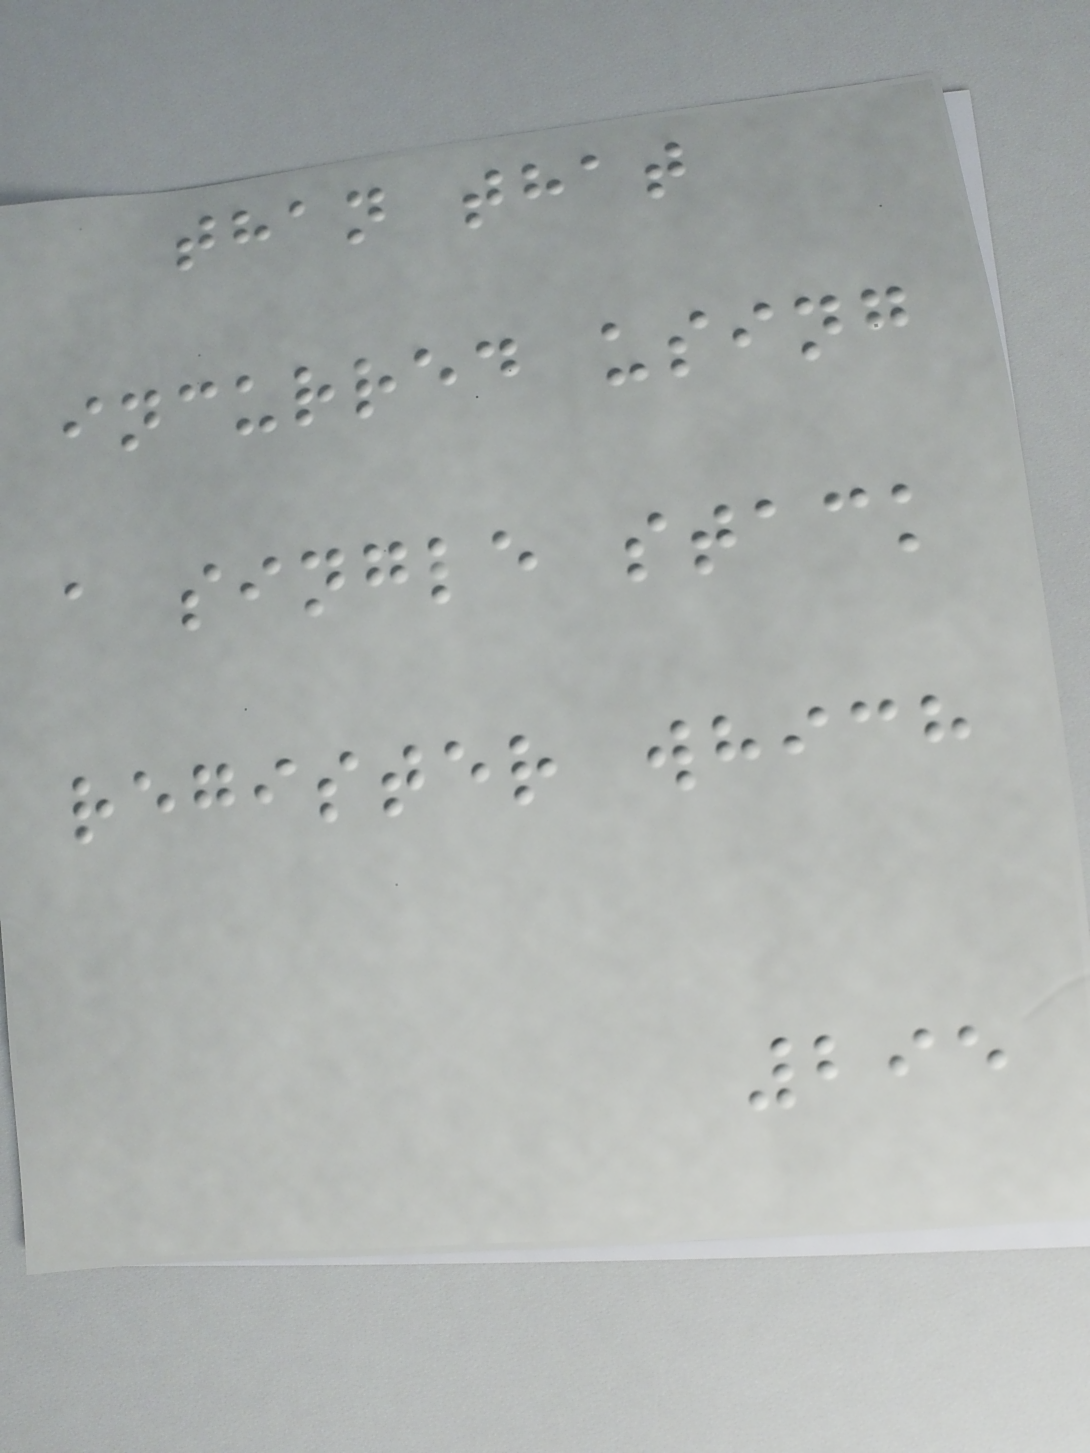than that
incurred using
a single stack
register which
295
